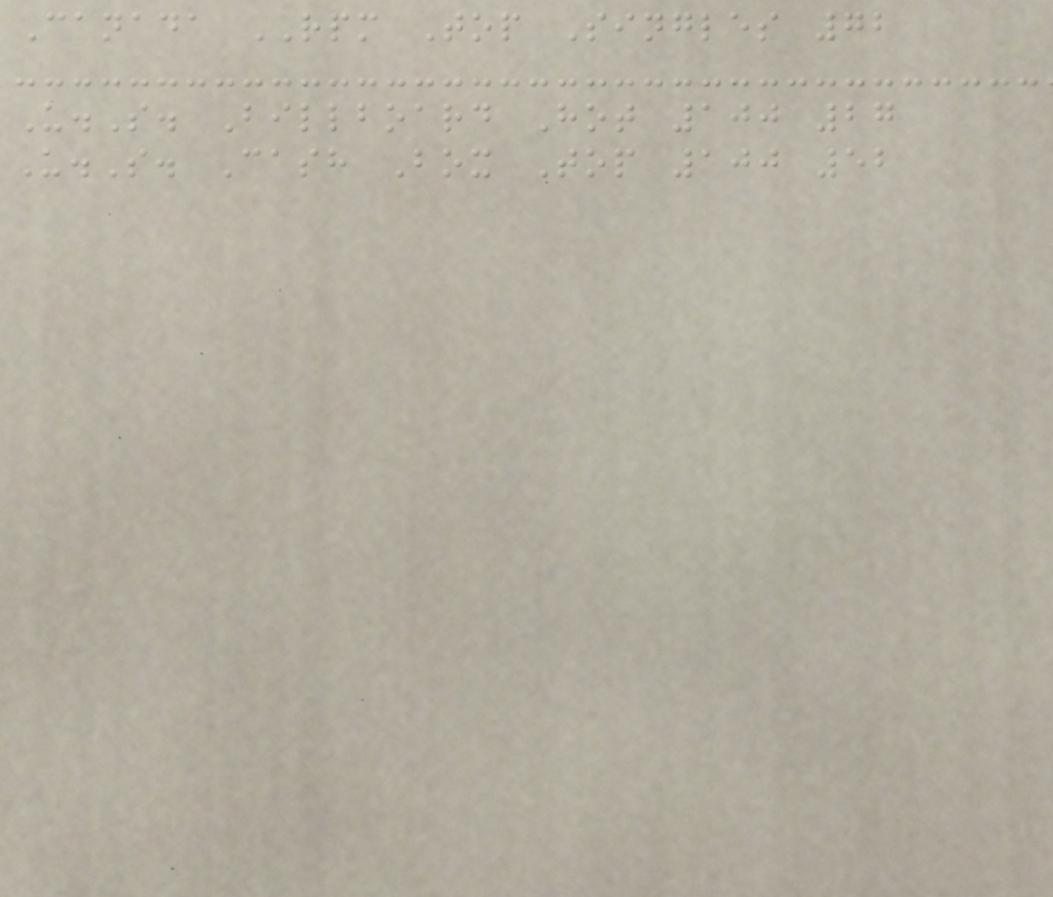Canada RPM Top Singles 72
U.S. Billboard Hot 100 27
U.S. Cash Box Top 100 52
